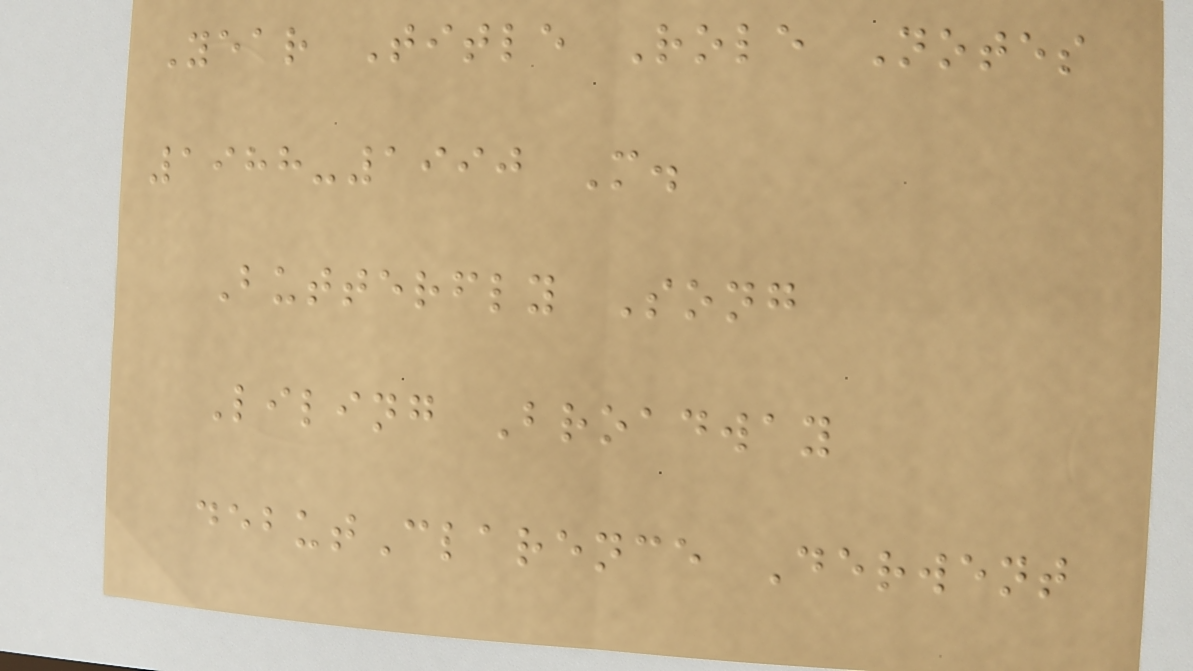Year Title Role Notes
1988-1990 M.
Butterfly Song
Liling Broadway
debutClarence Derwent
